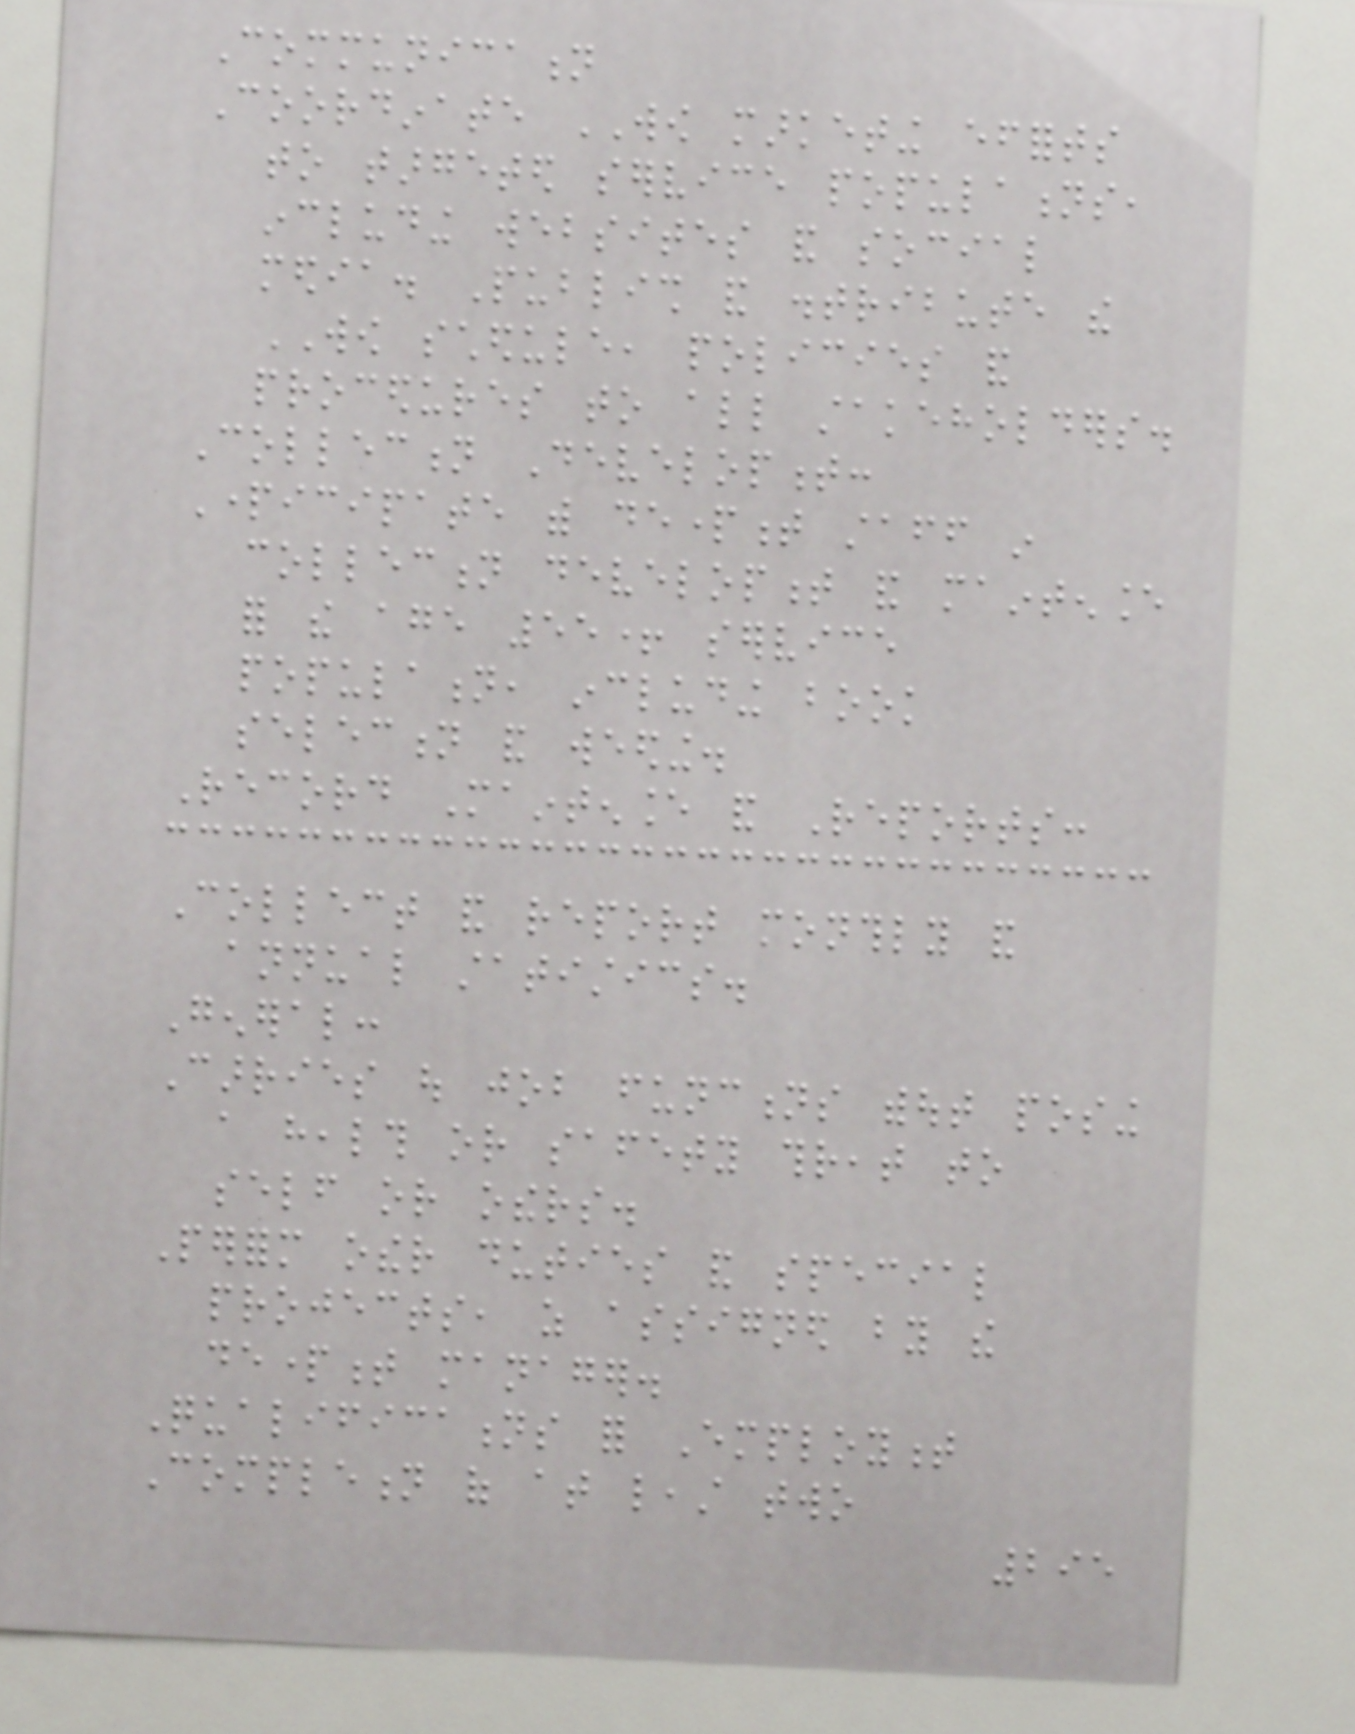Communication
Coordinate WOW marketing efforts
to targeted service populations,
including websites and social
media. Publish and distribute the
WOW schedule, policies and
procedures to all stakeholders.
Collection Development:
Participate with department staff in
collection development and maintenance
for the age 55+ service
population, including book
selection and weeding.
Record Maintenance and Reports:
Collect and report monthly and
annual statistics.
General:
Carries out job functions without posing
a health or safety threat to
self or others.
Perform other duties and special
projects, as assigned by the
department manager.
Qualifications for Employment
Completion of at least two
295
